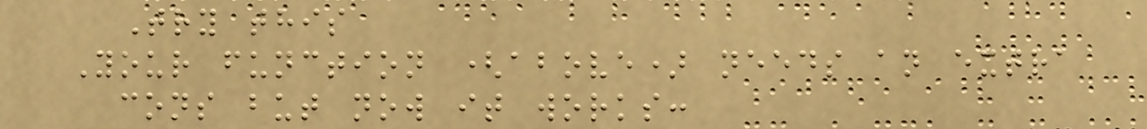Try this
Your function (above) needs an extra
cons but now it works:
